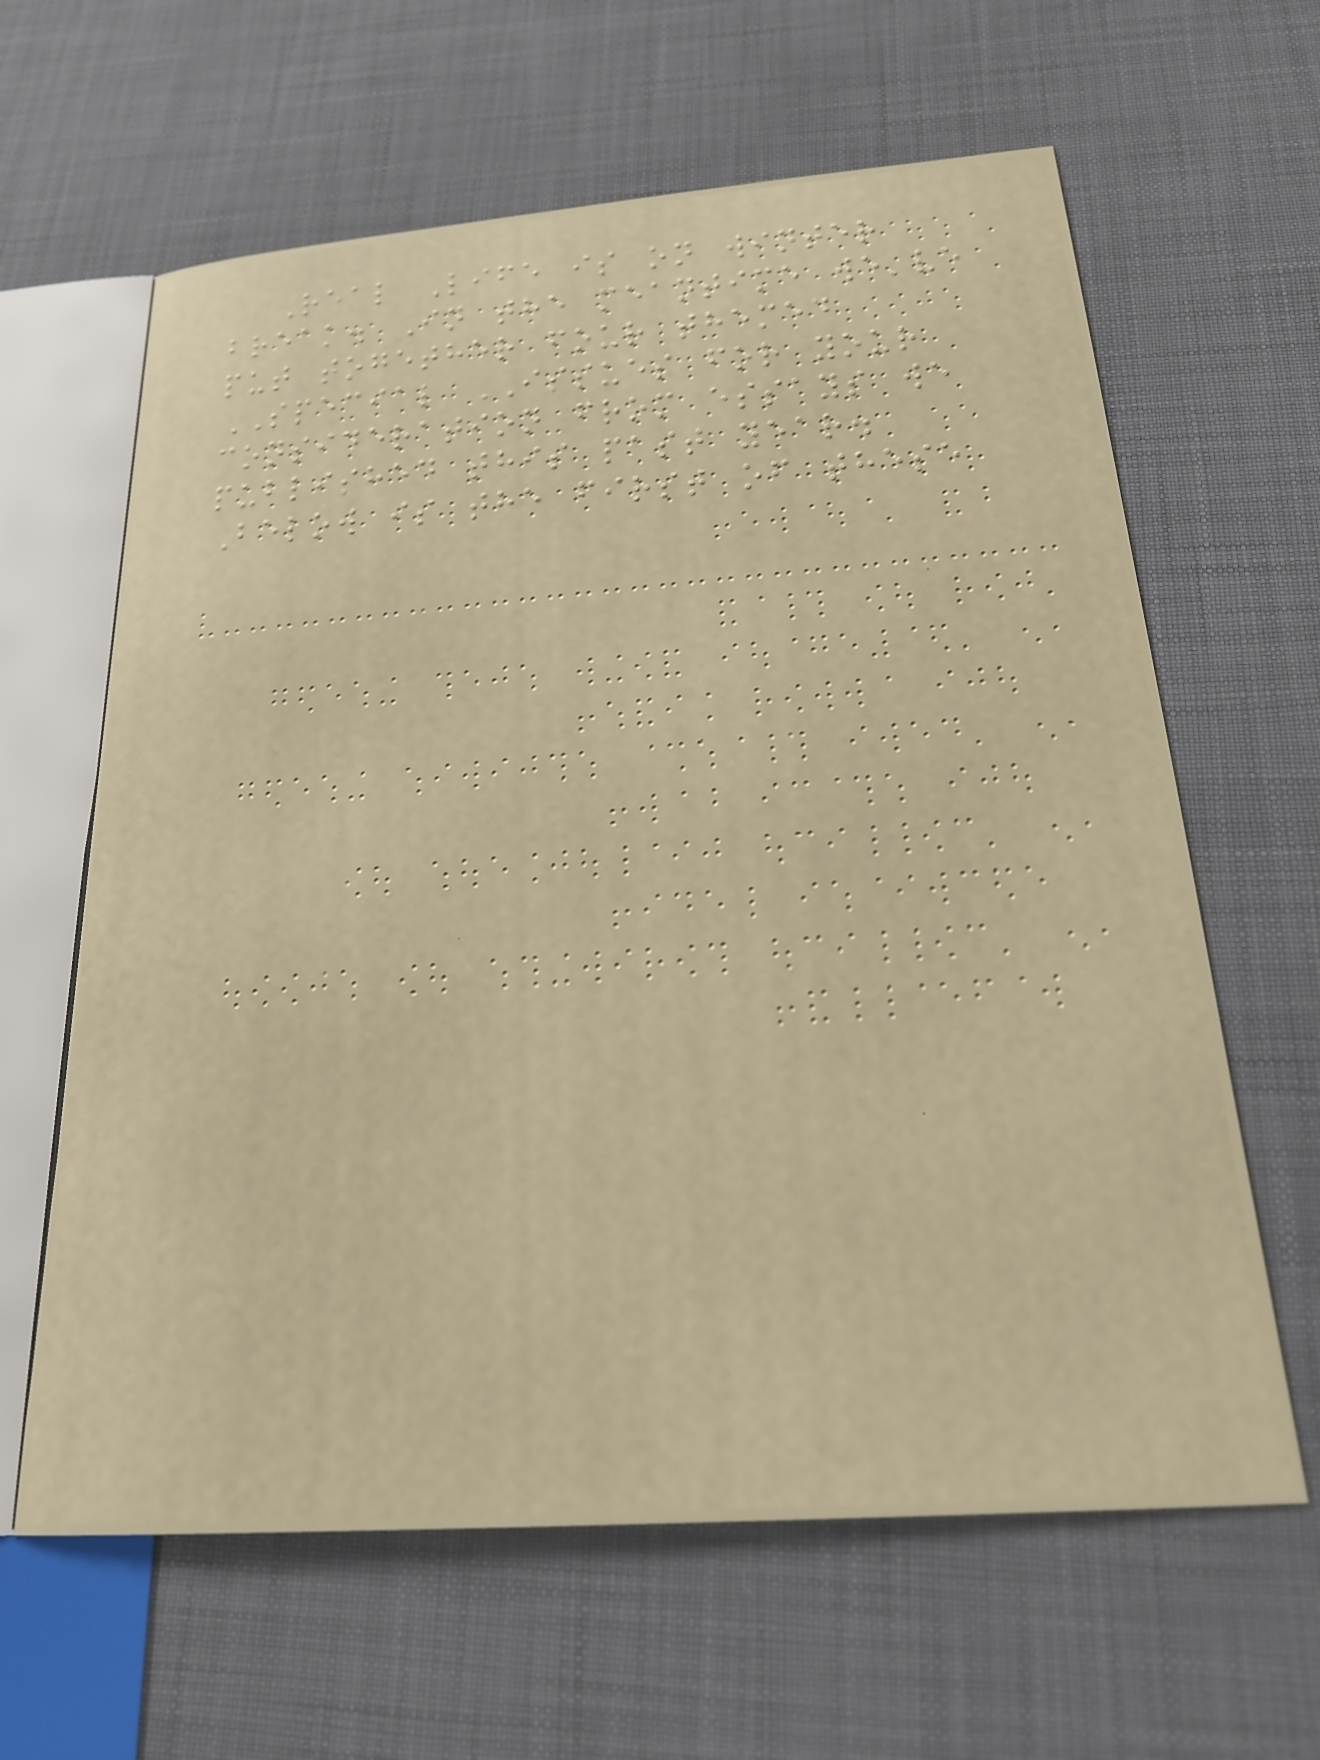Real Life is on winter
break. In the meantime we've
put together four themed
SPECIAL ISSUES for your
consideration from essays we
published this past year.
Below is the first of these
